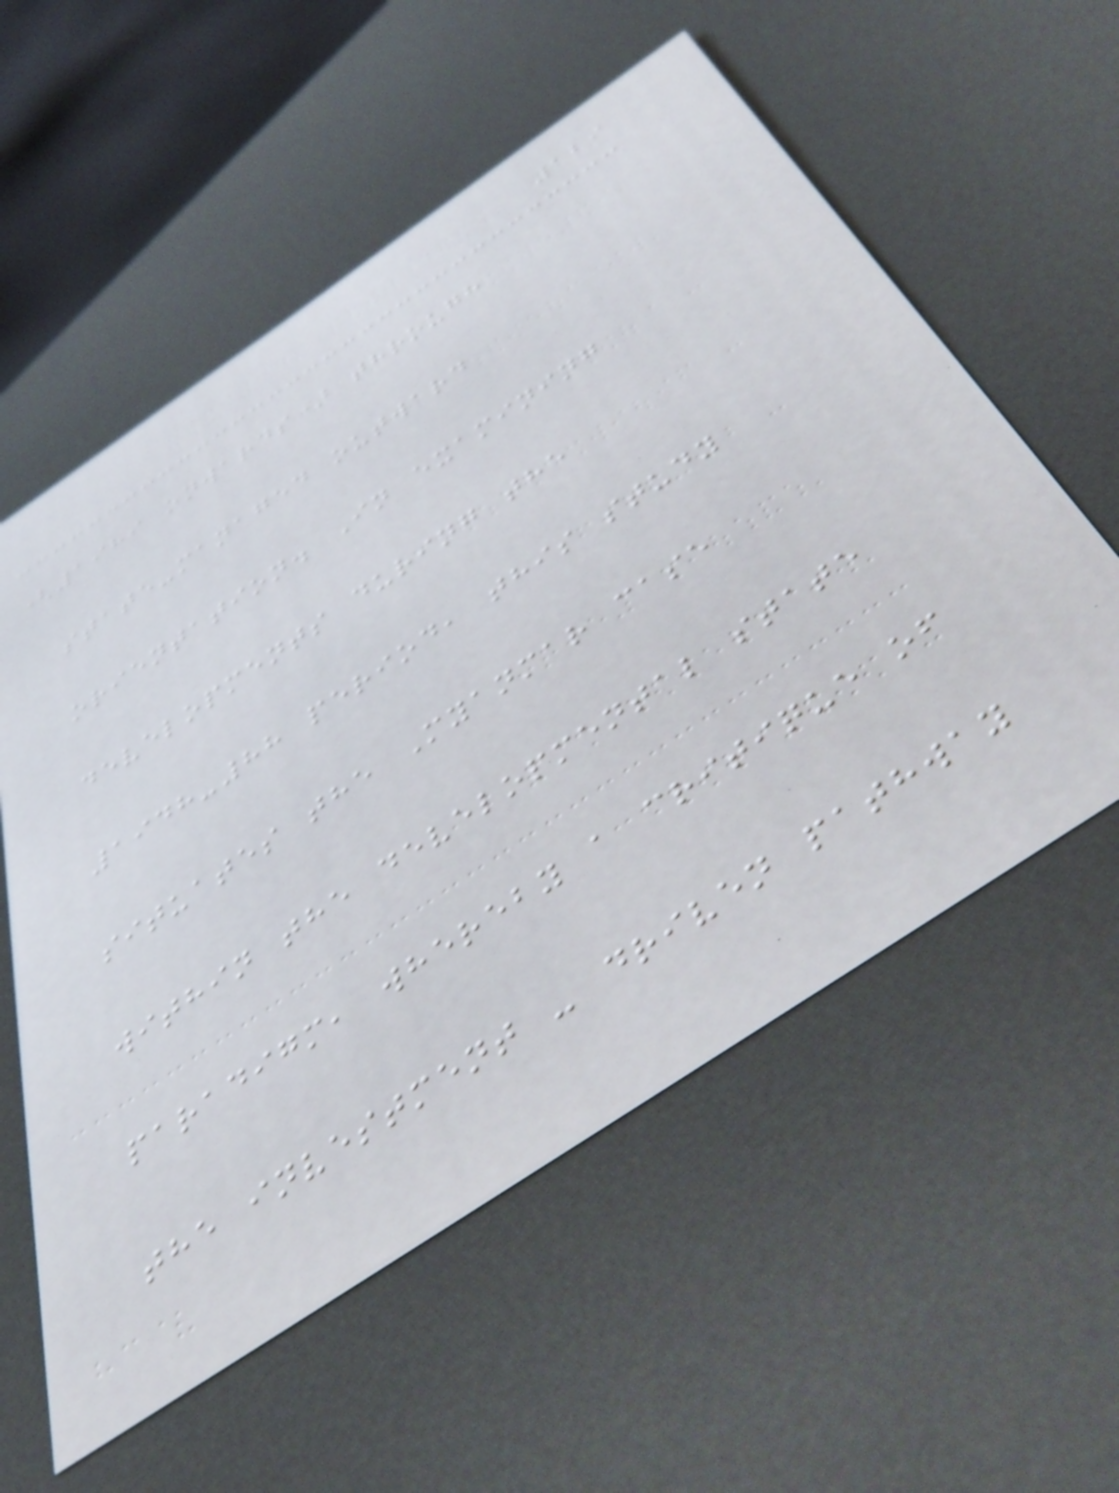129
(1989 onwards) through
state-managed outward
orientation. In examining
developments during the
1948-88 period, this study
situates the Myanmar case
within the developmental state
paradigm, whereby a critique of
the investment - driven pathway
